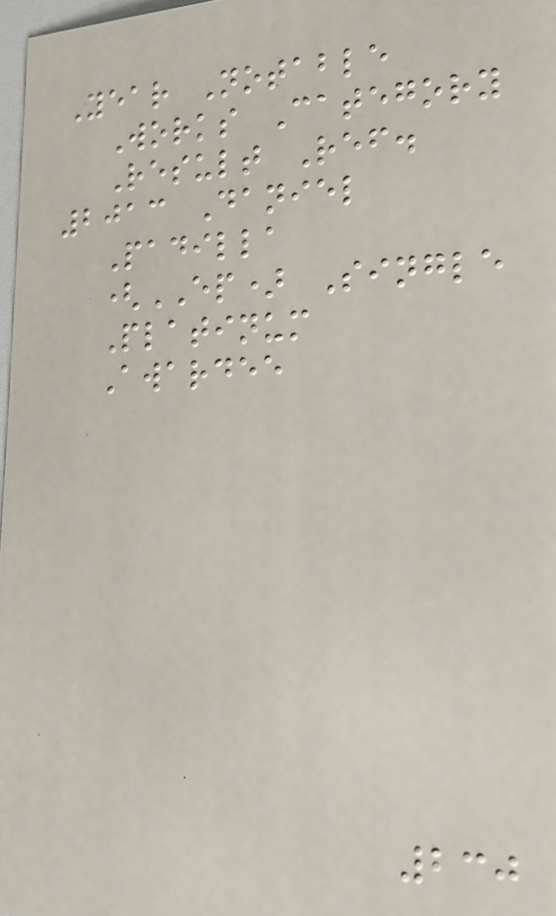Year Notable
Works Category
Result Ref.
2013 Daniel
Padilla
(EP) Single
Platinum
Awardee
230
